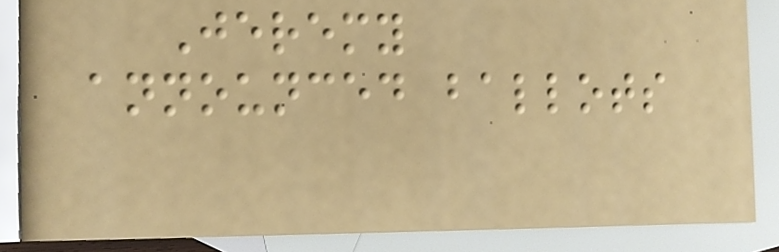Jeremy
announced ballots
